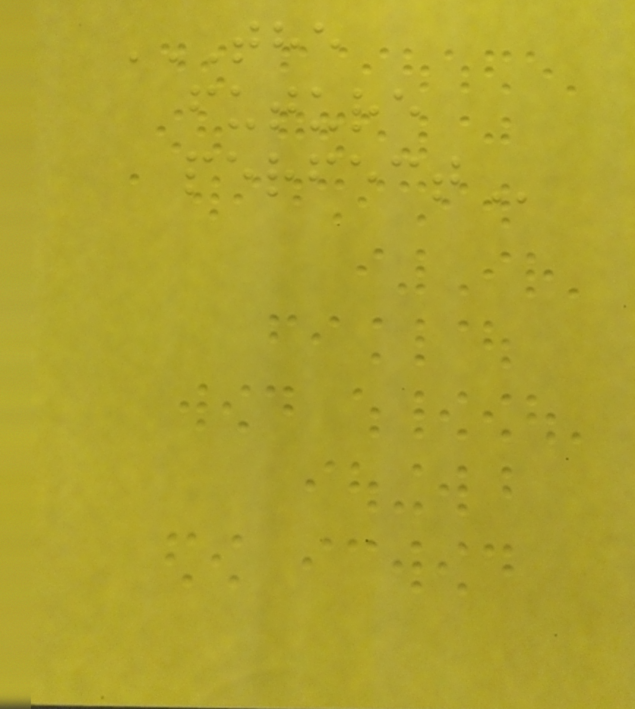THE
FUTURE
PERFECT
